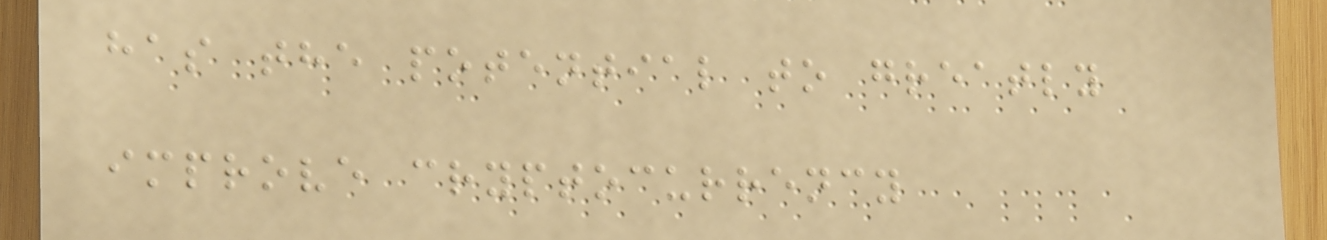has the potential to greatly
improve cryptocurrency
